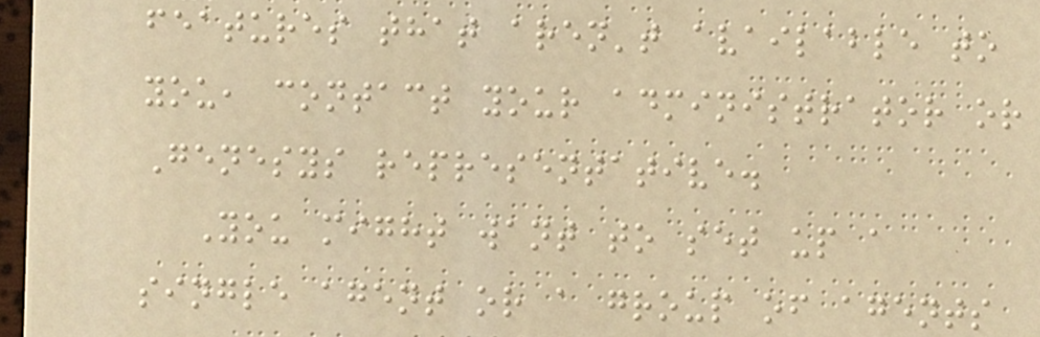features that aren't available to
you, contact your administrator or
Genesys representative.
You might want to set up a
single agent or a group of agents
